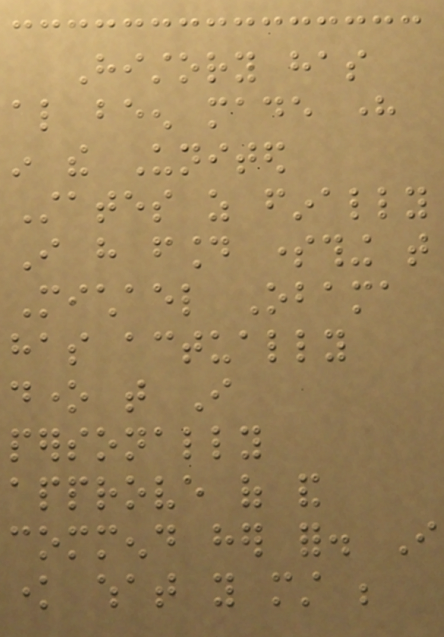History has
also been made here
in the United
States as finally
I have found something that
Michael Obama
has actually
done that I
personally
approve of and
commend her for. I
know what you must be
